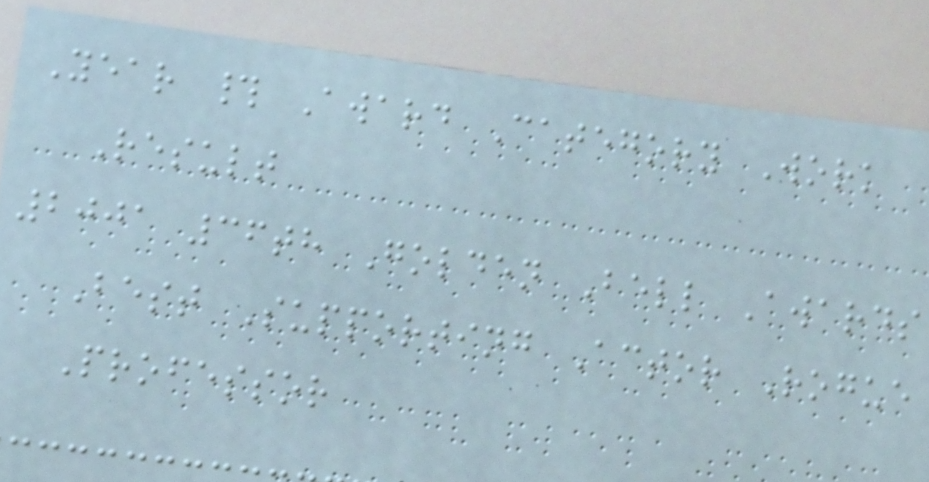Year # Award Category Work
Result
2001 36th Golden Bell Awards
Best Supporting Actor Rogue
Professor
